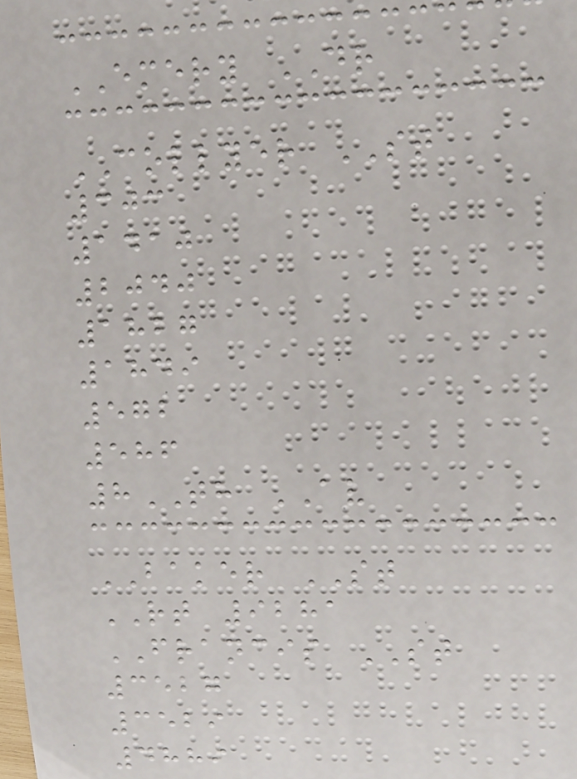EMERY DR
COLLYER ST
303
1410
2040
1827
1849
572
586
8TH AV
BAKER ST
RT 9281
FRANCIS ST
3527
3529
4889
